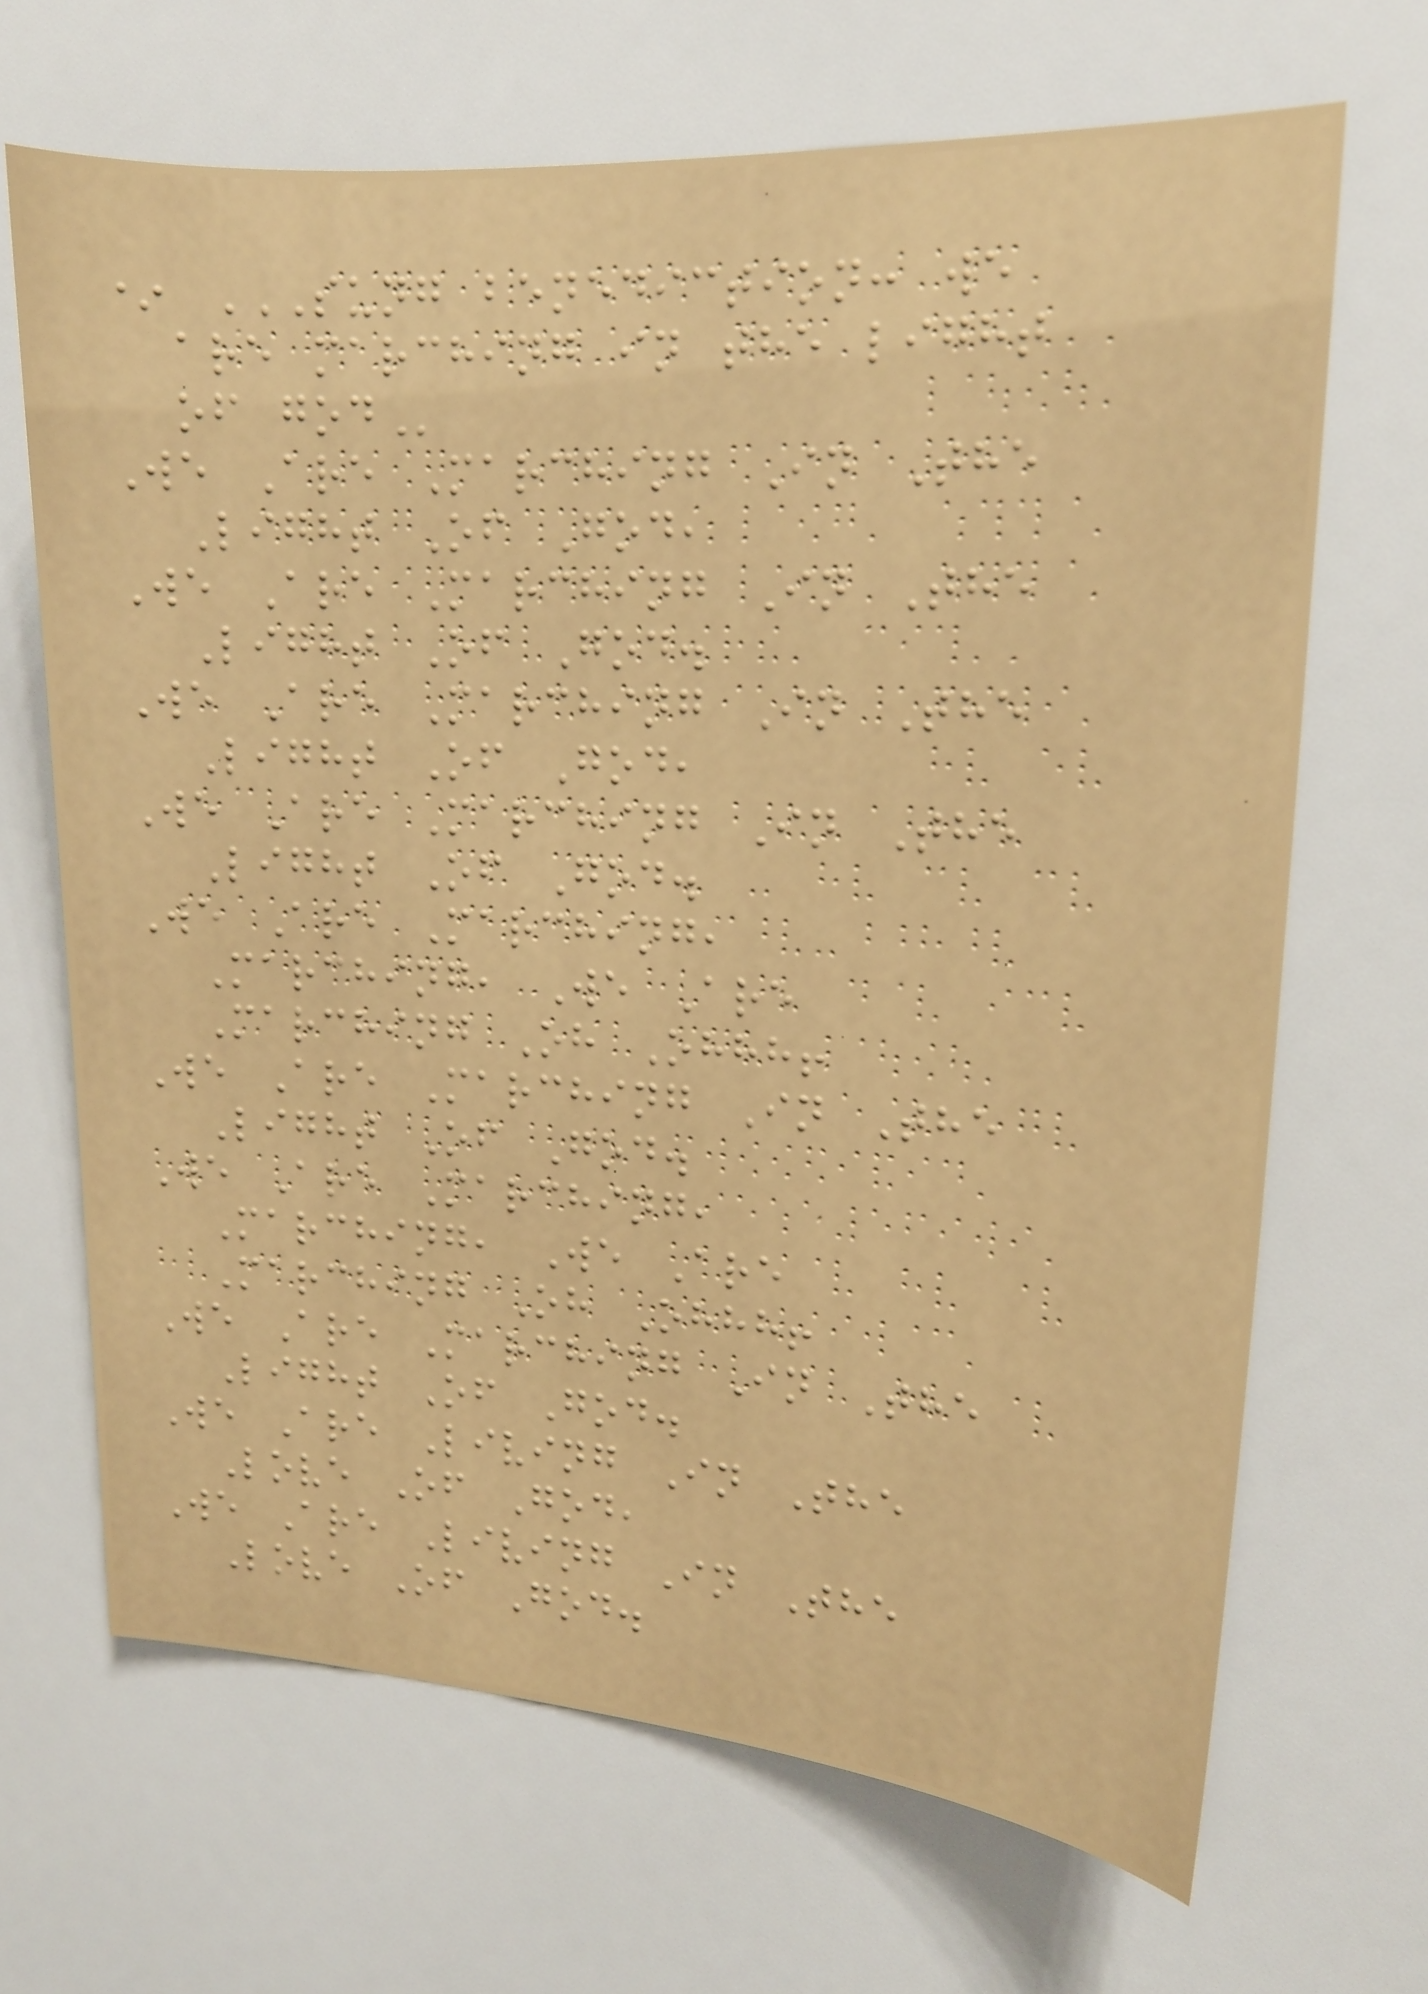* SUNG BENEDICTION: WE
ARE MARCHING IN THE LIGHT
OF GOD
We Are Marching In The
Light Of God,
We Are Marching In The
Light Of God.
We Are Marching In The
Light Of God,
We Are Marching In The
Light Of God.
We Are Marching,
Marching, We Are
Marching Oh Ohhh!
We Are Marching In The
Light Of God.
We Are Marching,
Marching, We Are
Marching Oh Ohhh!
We Are Marching In The
Light Of God.
We Are Living In The
Love Of God,
We Are Living In The
Love Of God.
